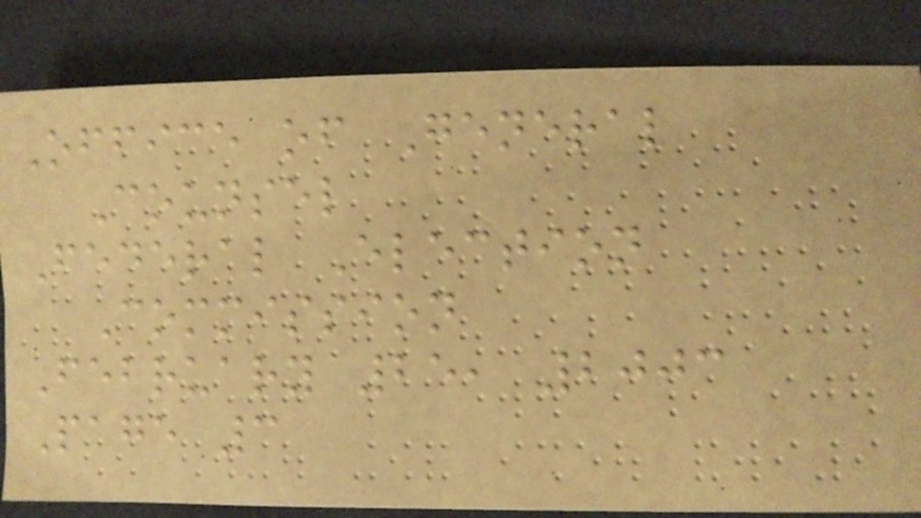Office of General
Counsel
Federal Election
Commission
February 25, 2003
Page 3
